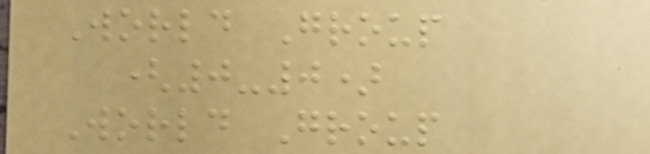World Group
(0-0)
World Group
